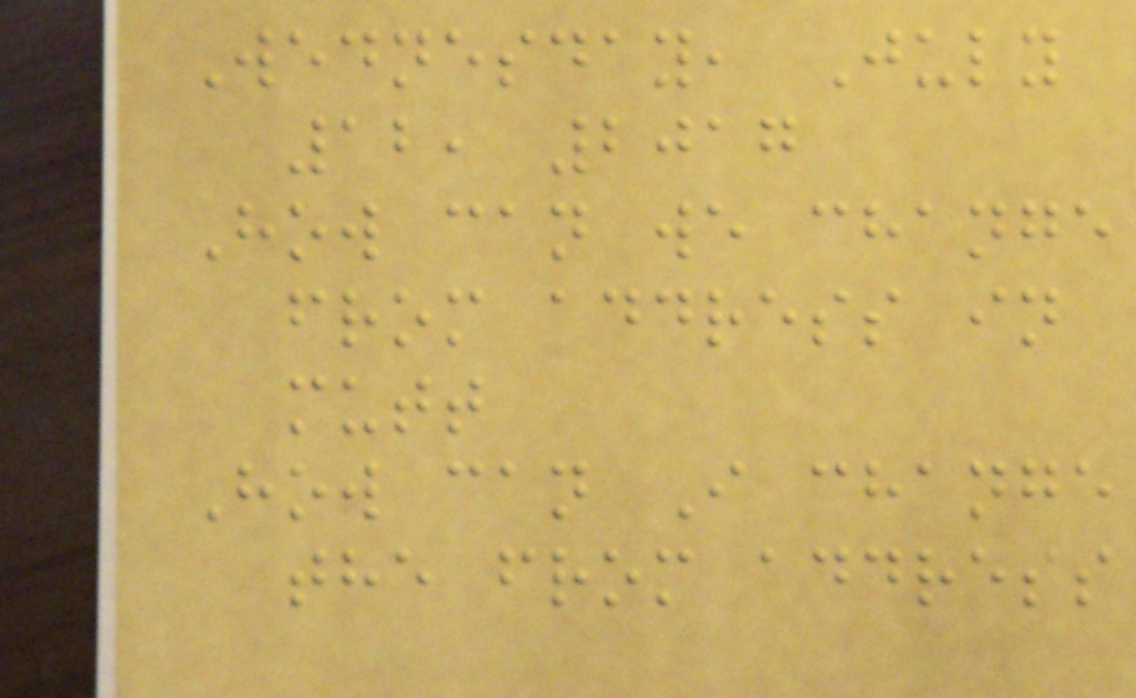Wednesday, July
12, 2017
How can we change
from address in
mutt
How can I change
the from address
